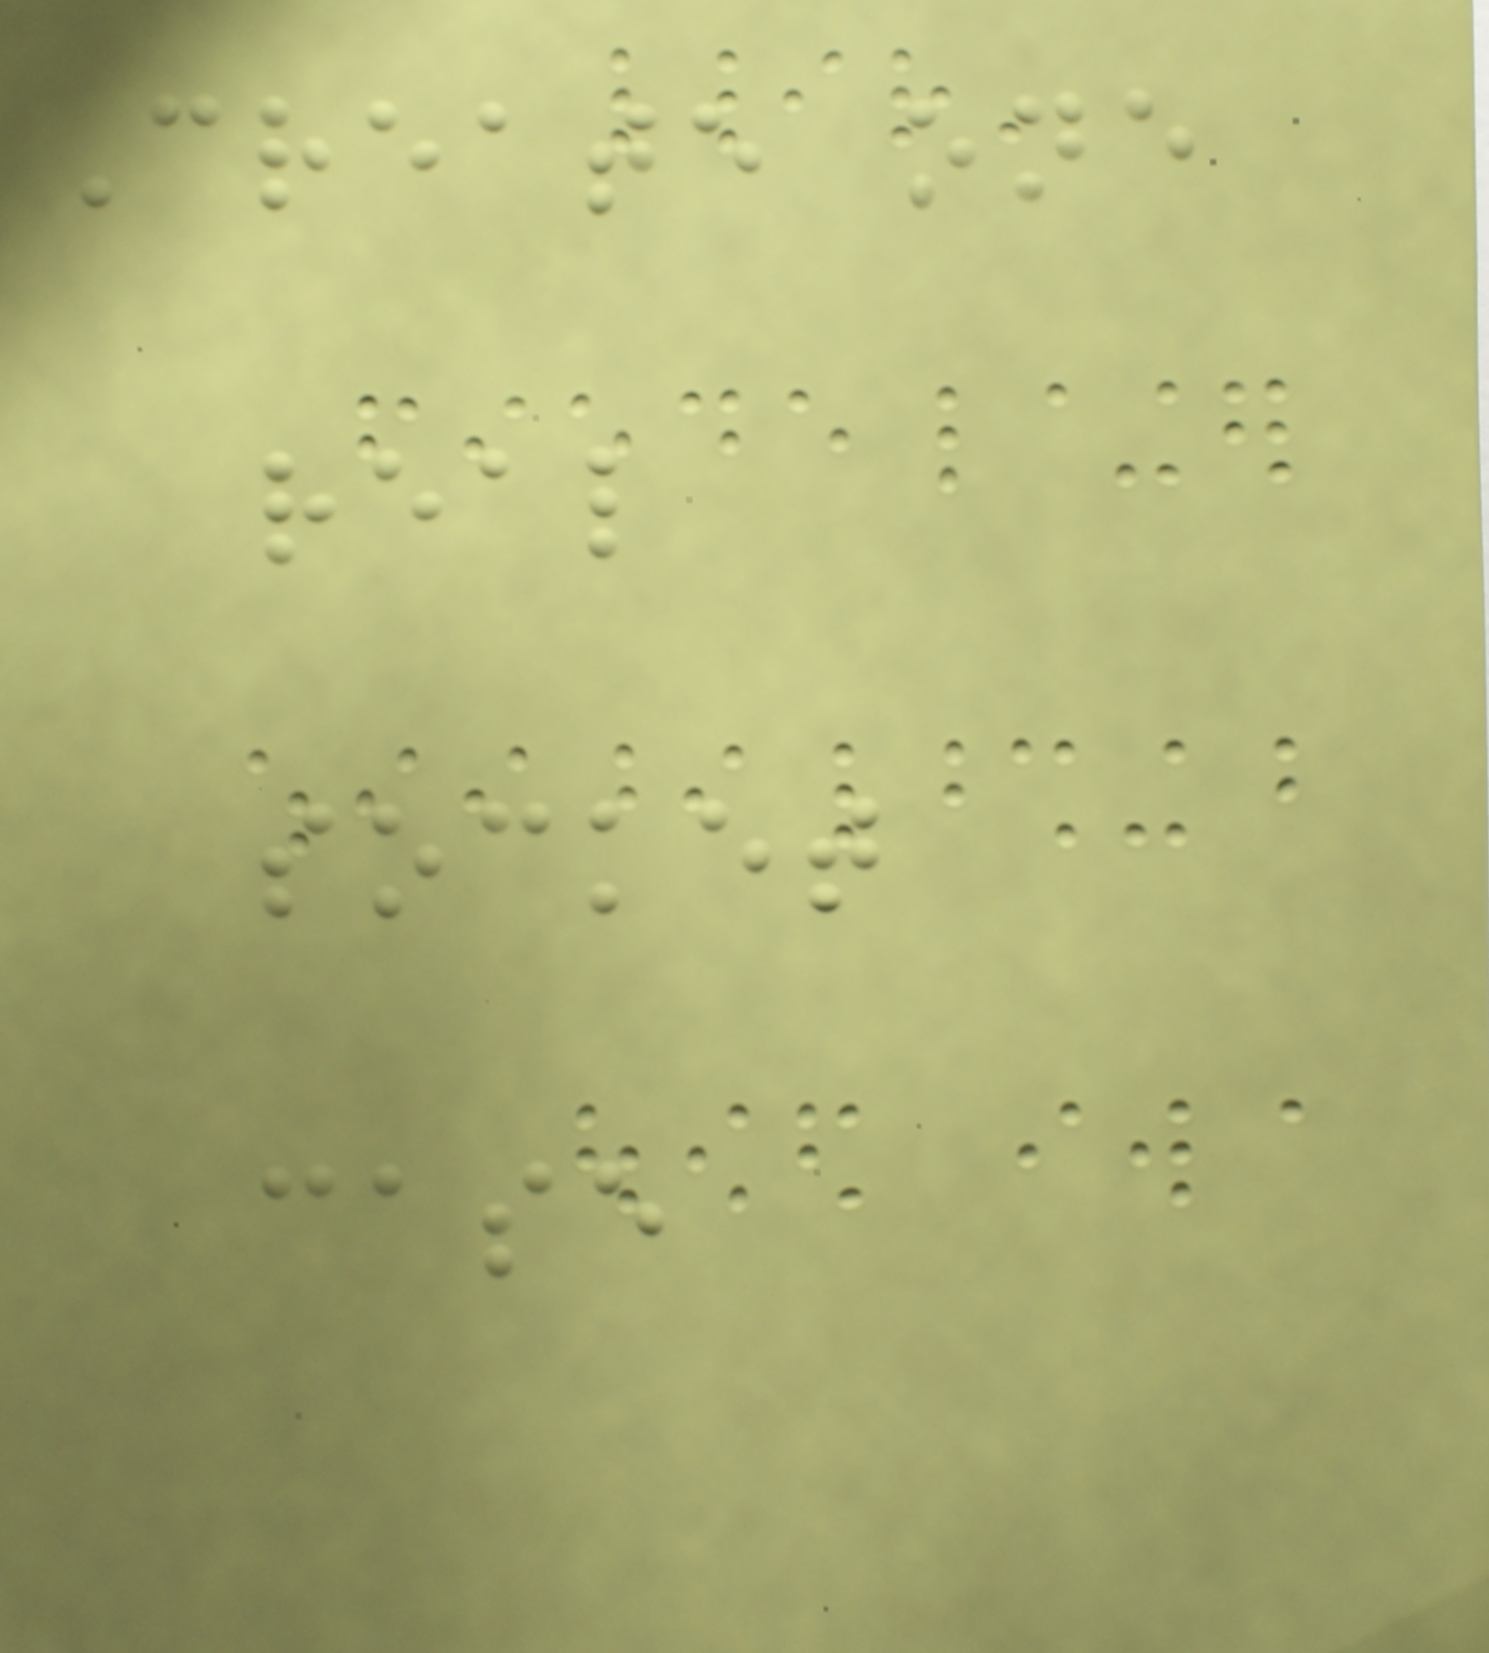Create one
real
socket
case
